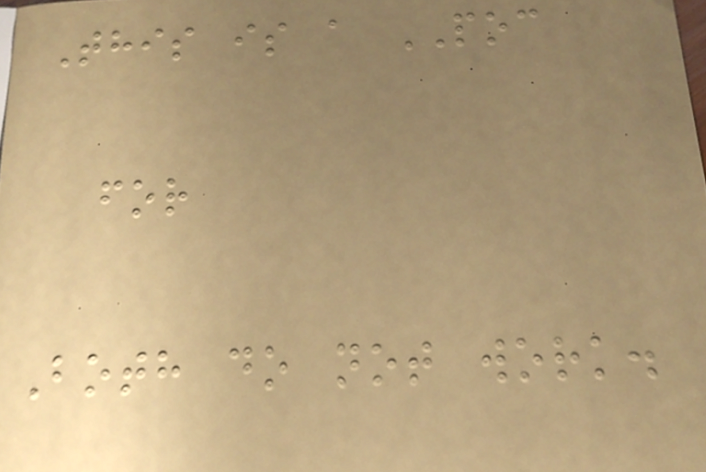This is a POC
for
Both do not work.
